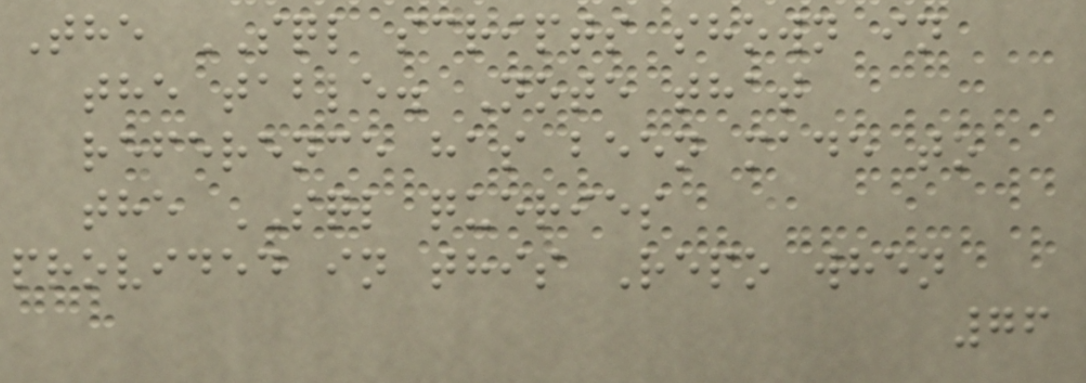The SQL scripts shown in
the table. Note that
reference has been made to
the SQL queries
provided in this Repo when
76
